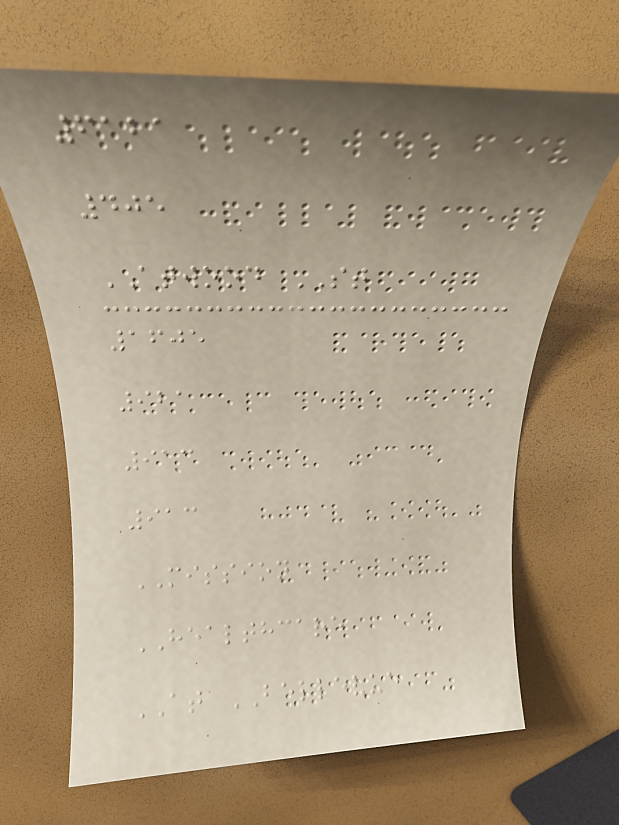6121
405
ATWOOD ST
1605
921
913
913
MISSION
HEALTHCARE
AT BELLEVUE
